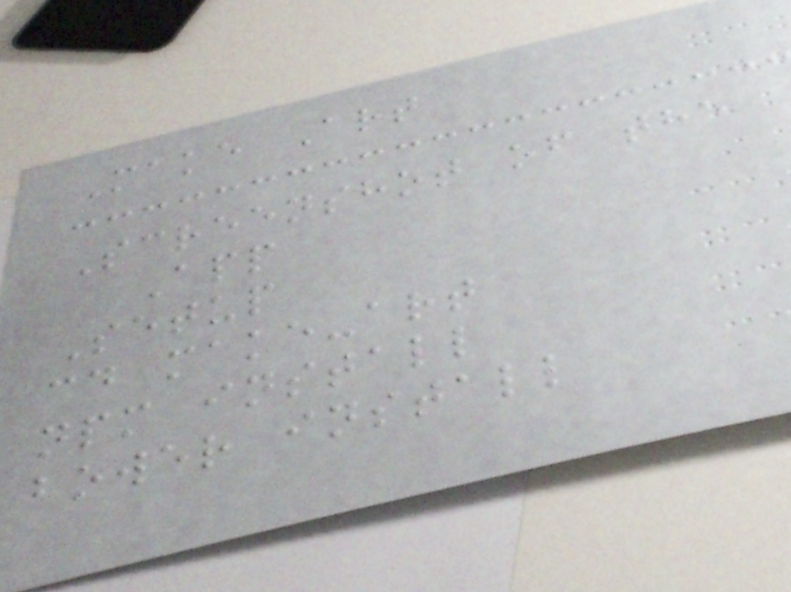Make Art
Screenshot of the
App
Setup
cd make-art
npm install
bower install
